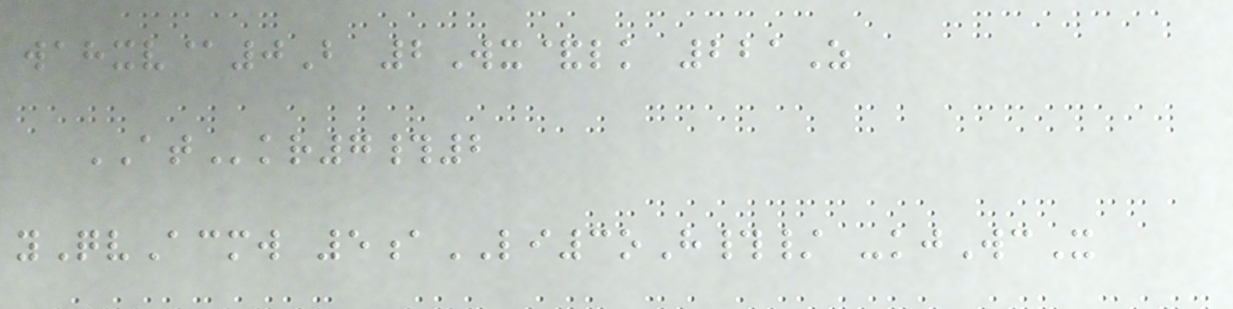wahxv@0B 2Wx&lk 221Z
ATkr7#2
yQvAcmw 5aLI3oH#/ -kjWcX
